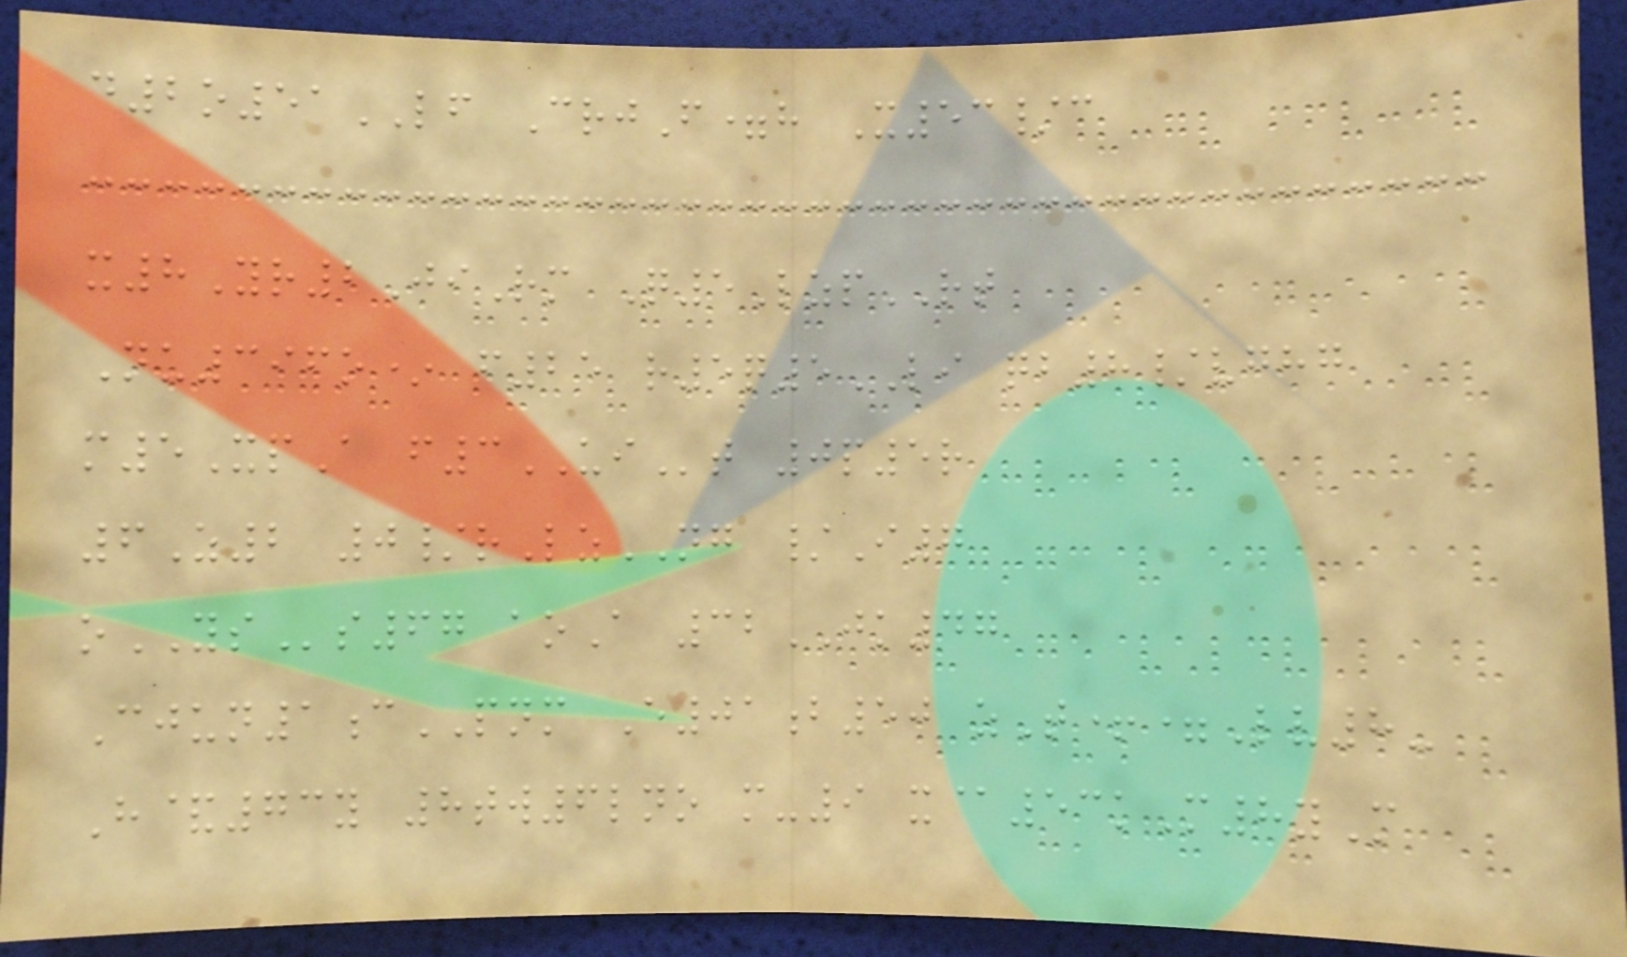d2o51LF CrjF=h X53/c
x8Yr2JiRm Q5LzpRT
Nu396o* f25 r5q5LI qb8/vghg
m5XpA f3UIt 0p5r
6Z2 0/rLzNG /I7
oYSs67 aoA 32JK47
Cjun1cPNM E01b50 zT+=Lv8-
H&73y 8tw6lno m-9 x@53kM8yM
